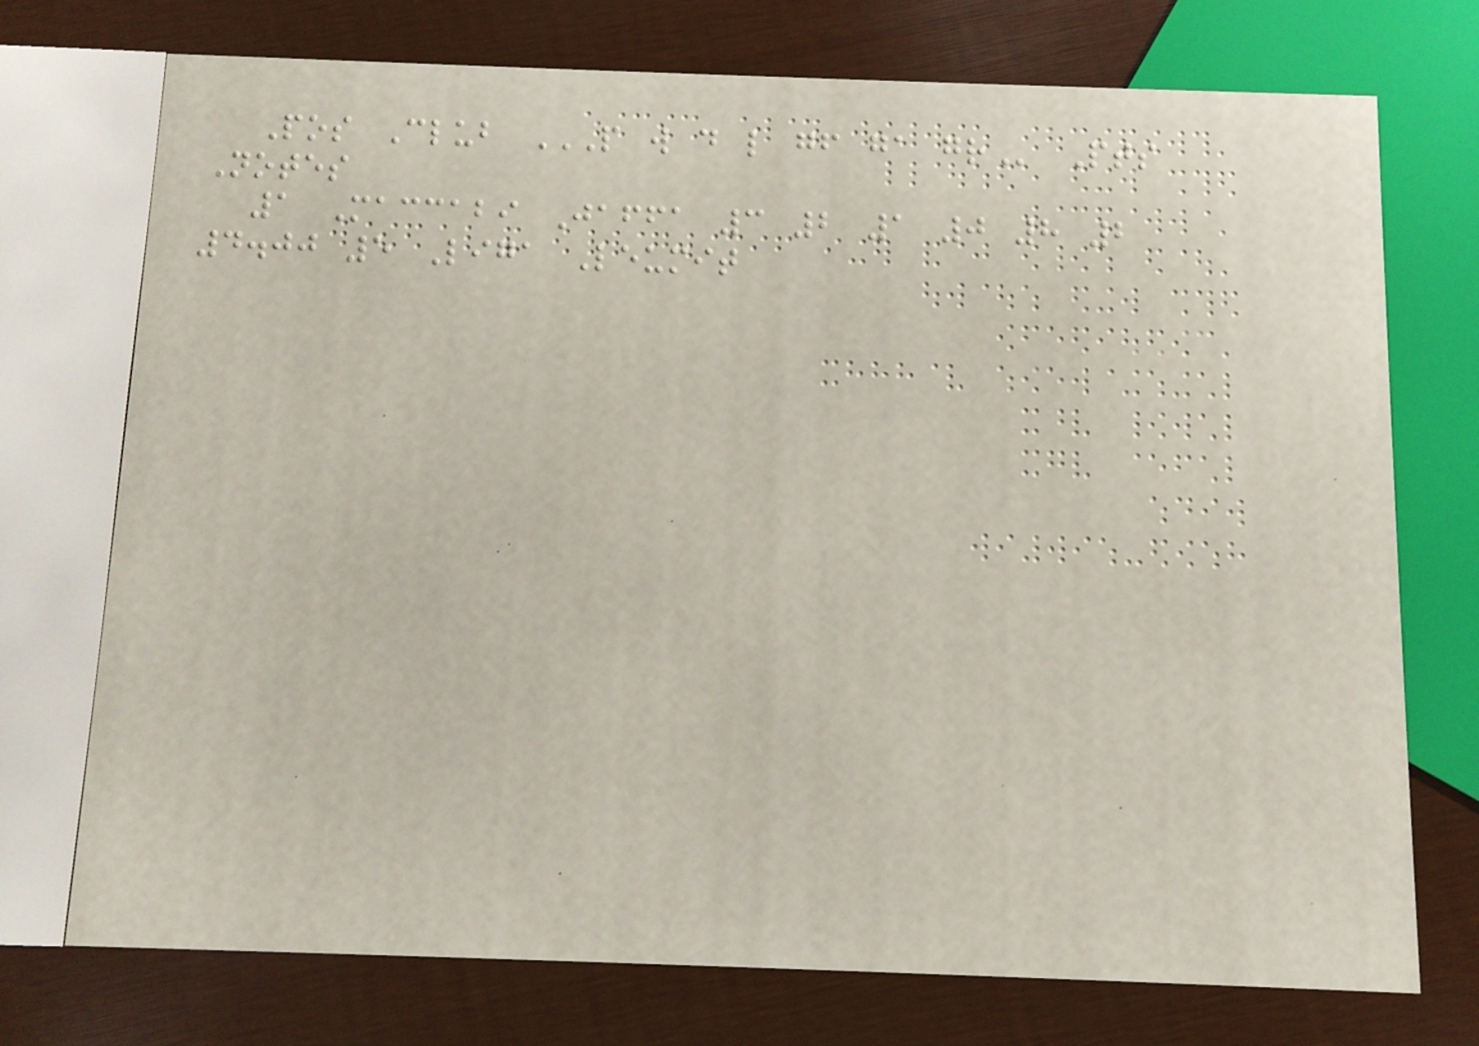Pos Club P W D L GF GA GR Pts
Notes
1 Maccabi Jaffa 3 2 1 0 8 2
4.00 5 Liga Leumit
